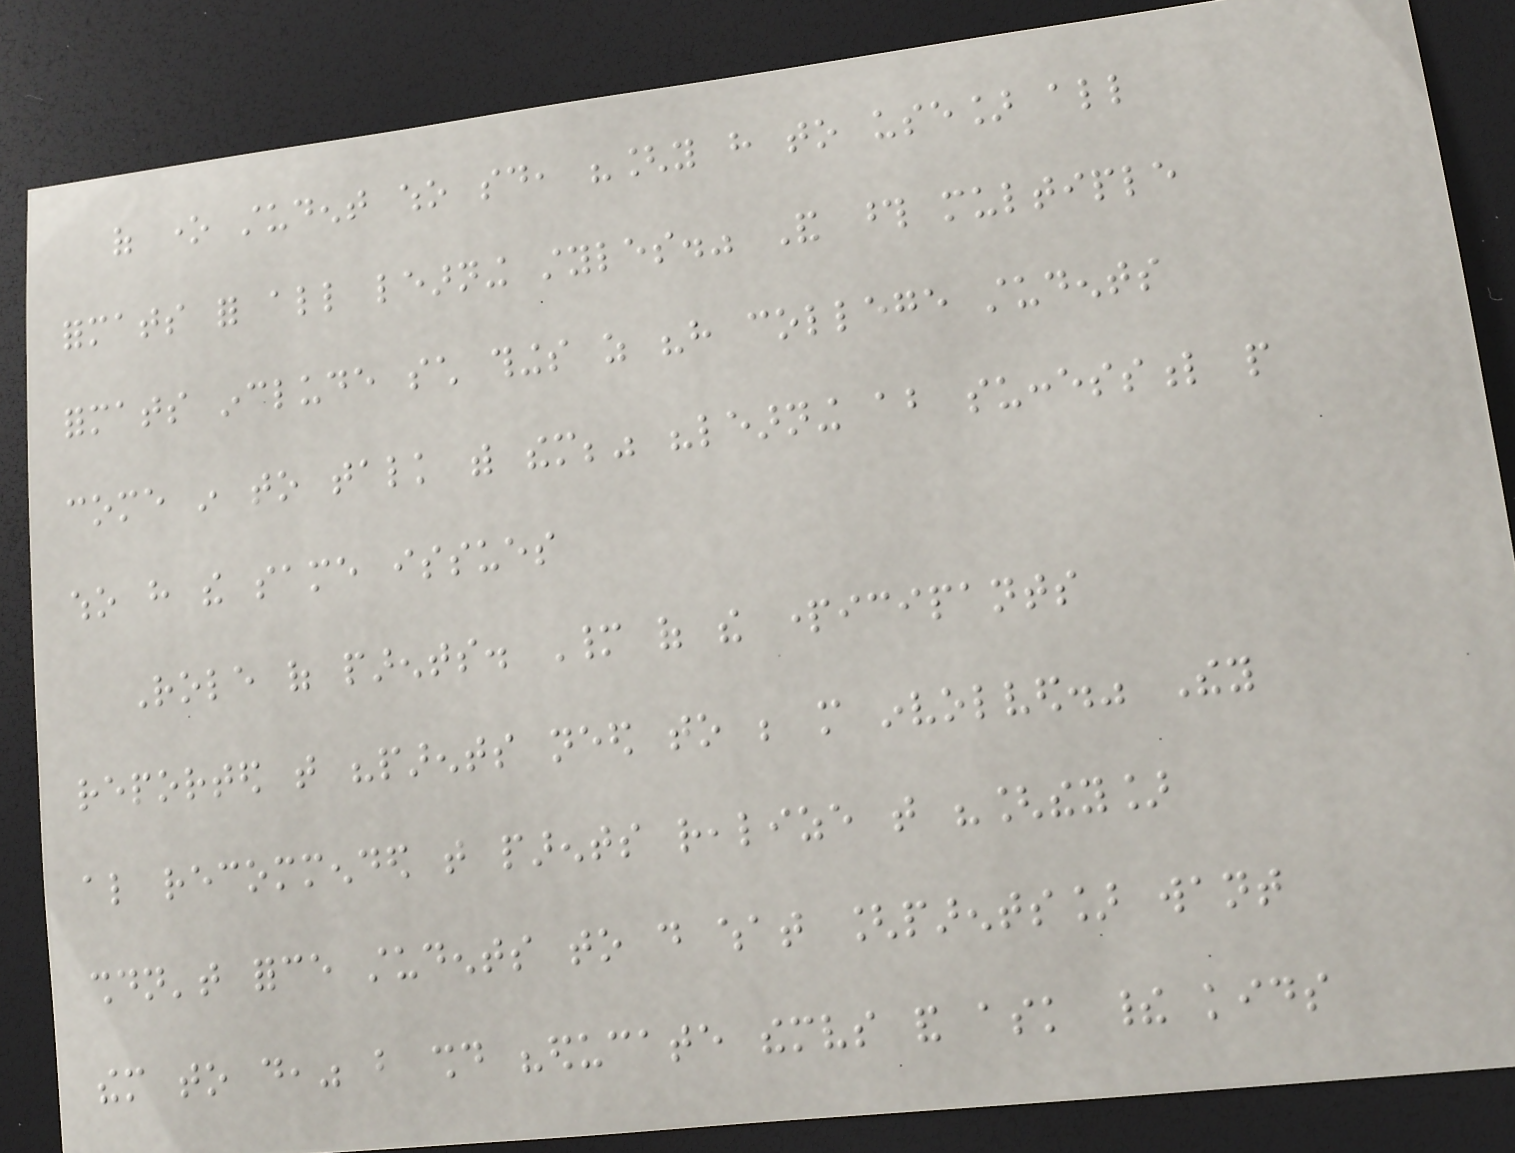of one student who said, "[you have to use] all
formats for all learning styles." And those multiple
formats include such things as "have college students
come in to talk with them;" "learning about successful people
who have the same issues
Role of parents. Many of the participants
reported that "parents need to be more involved." They
also recommended that parents realize that "[they]
shouldn't force students to do what [parents] want
them to do," but should "educate themselves and ask their kids
